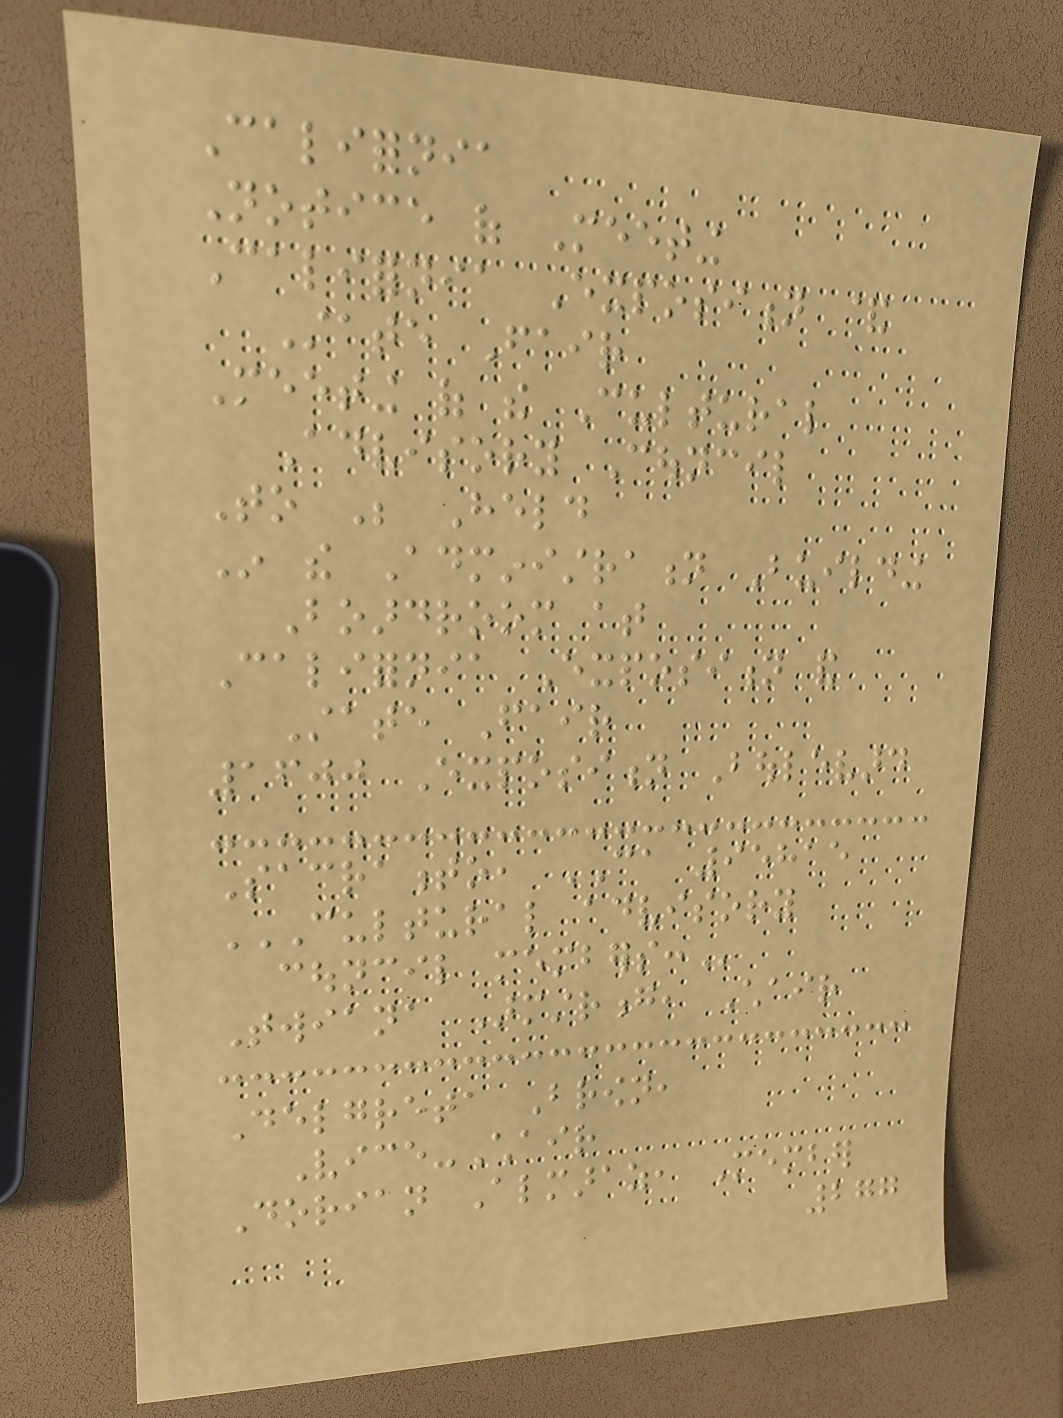California
Notice of Meeting
California Exposition &
State Fair
Meeting of the Cultural
Advisory Council
To Be Held
In the Administration Building
Boardroom at
California Exposition and
State Fair
1600 Exposition Boulevard
Sacramento, CA 95815
CULTURAL ADVISORY
COUNCIL MEMBERS:
Twiana Armstrong, Chair
Delgreta Brown,
Vice-Chair
Dorian Almaraz, Member
277
